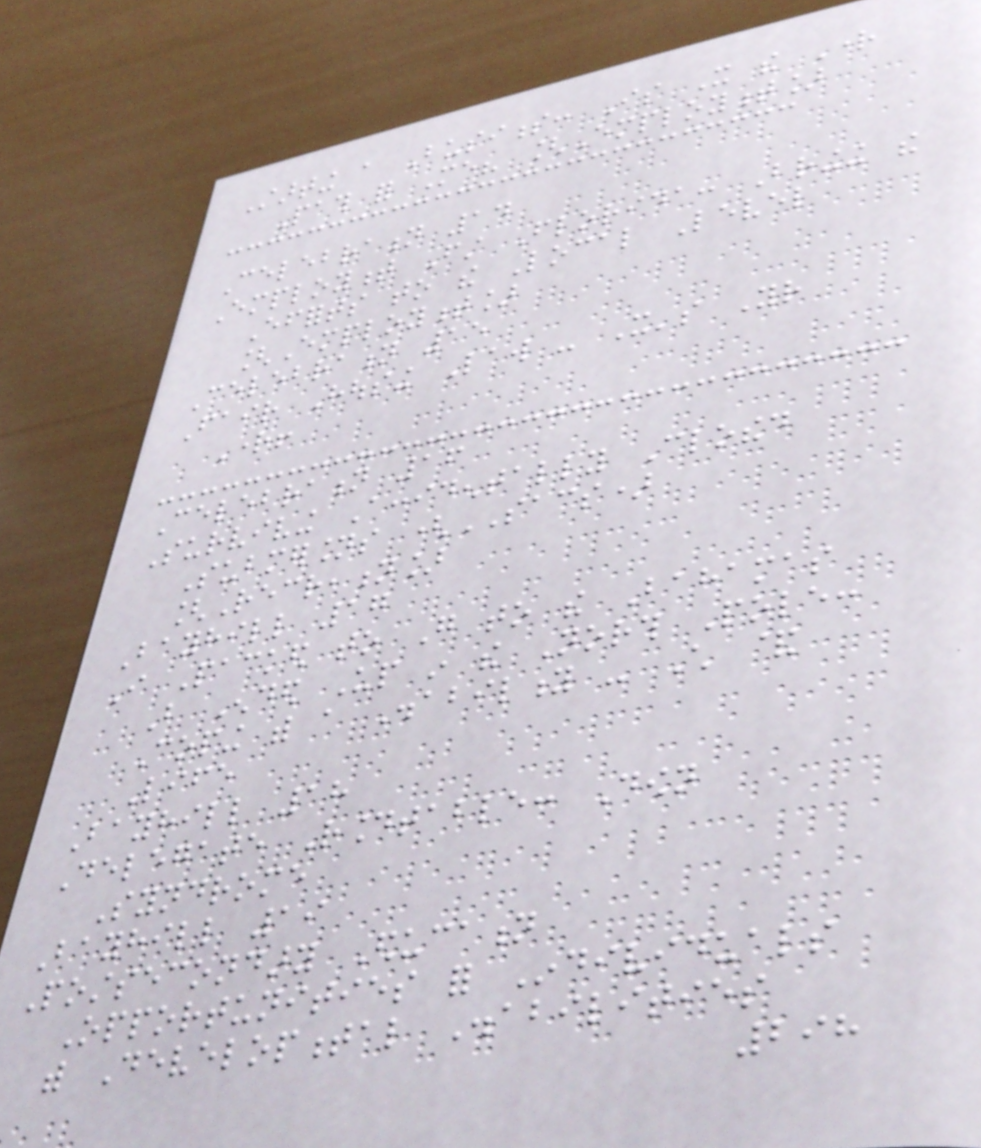Starting a Business: Is It the Right
Path for Me? [Employment]
Celebration 14
Employment First Florida: Bringing the
Efforts to the Local Level
[Employment]
Celebration 15
Fair Housing Law - It's Your
Right!
Celebration 16
Surviving Accidentally Clothed
Submersions (SACS)
[Recreation]
Bayhill 17
I Packed to Go to the Bahamas
But Ended Up in the North Pole:
Coping with a Disability - Child &
Life
Bayhill 18
Delegate Roundtable: Down
Syndrome
Bayhill 19
Postsecondary Education
Opportunities for Individuals
with Developmental Disabilities
298
